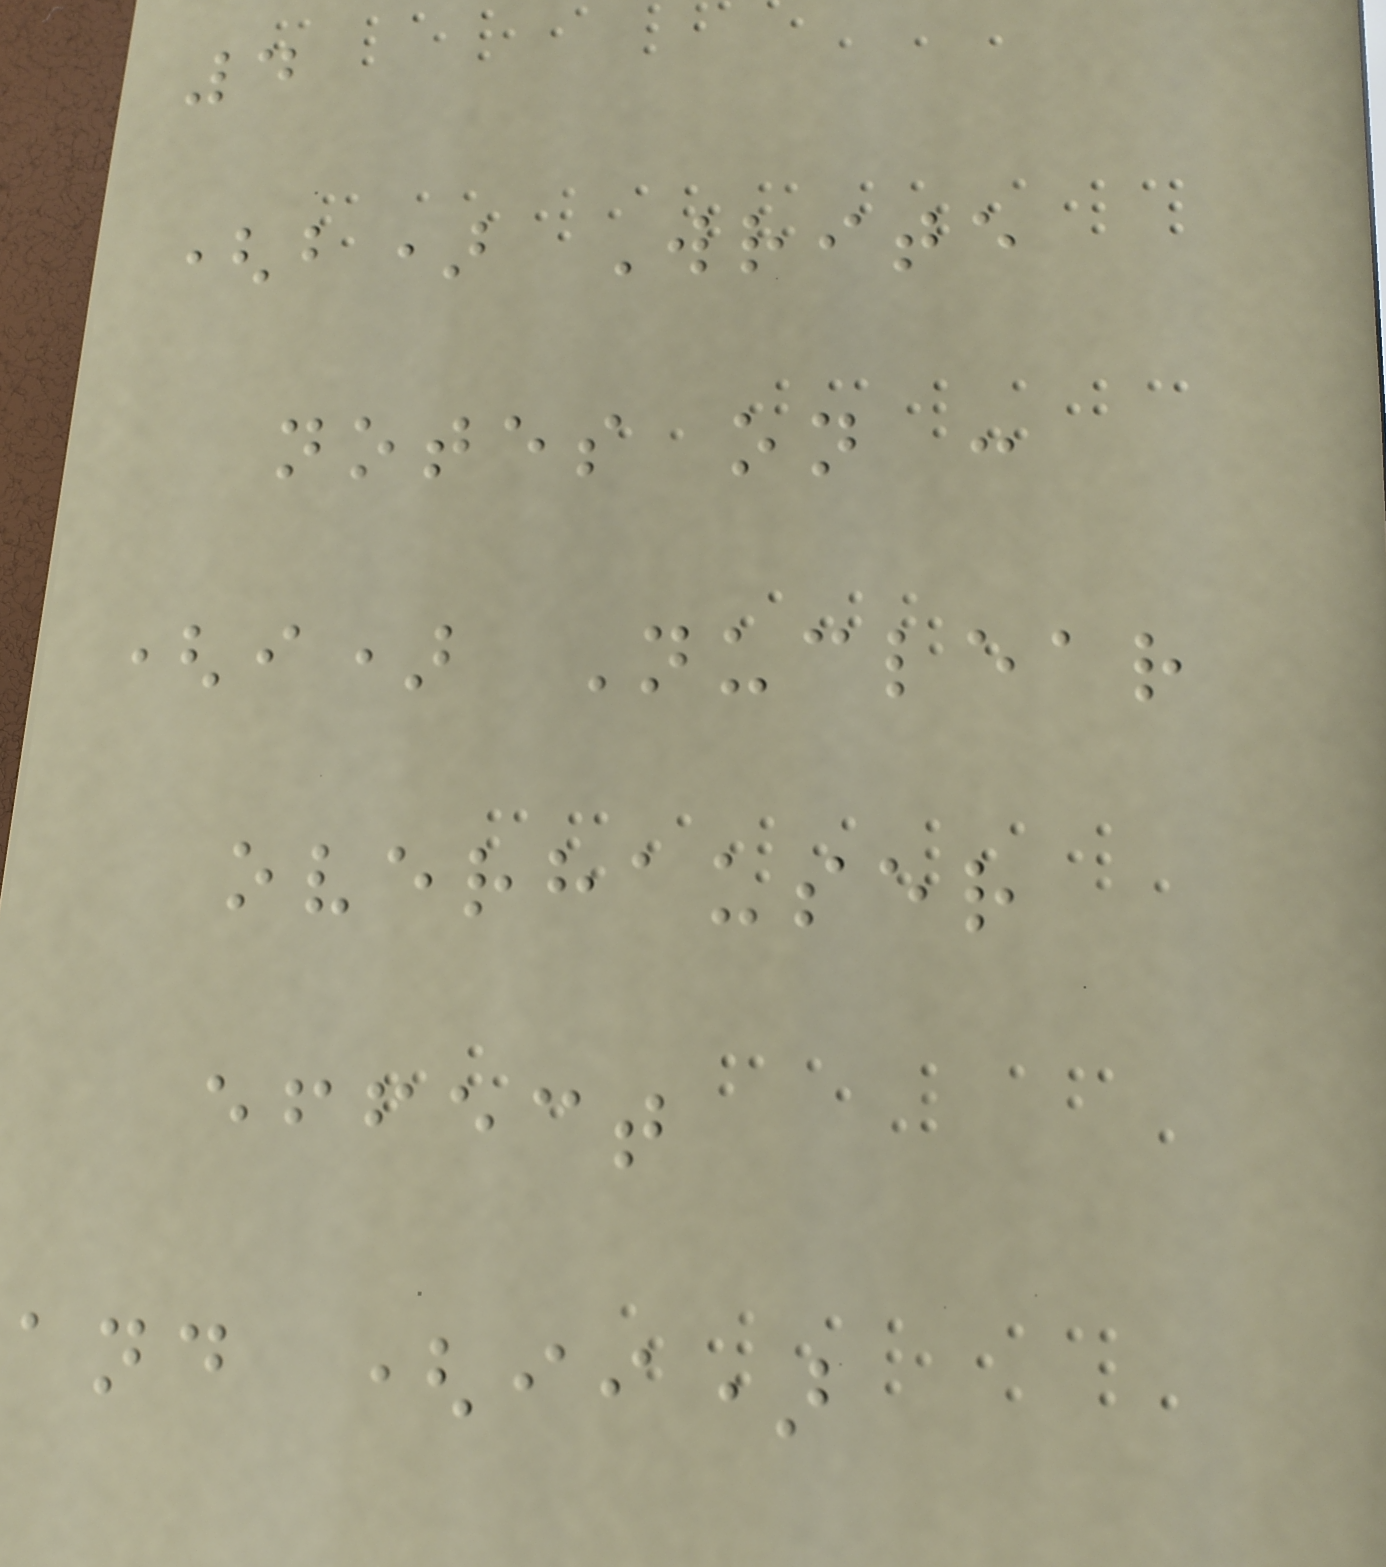4
(b) Write
notes on :
(i) Nuclear
overhauser
effect
and (ii)
